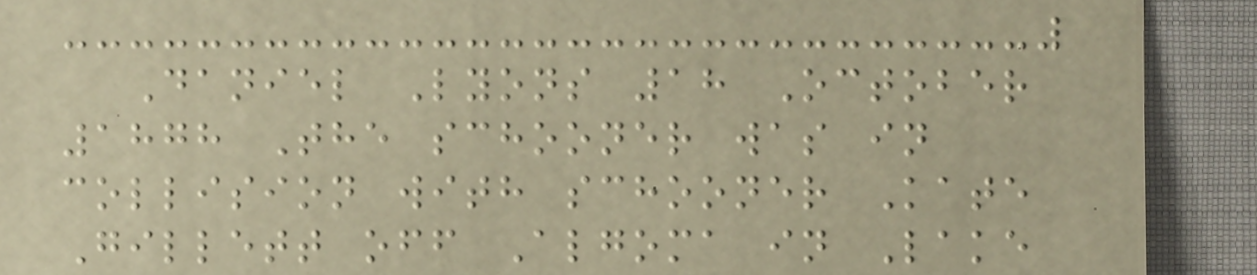Daniel Lyons 18 October
1878 The schooner was in
collision with schooner Kate
Gillett off Algoma in Lake
